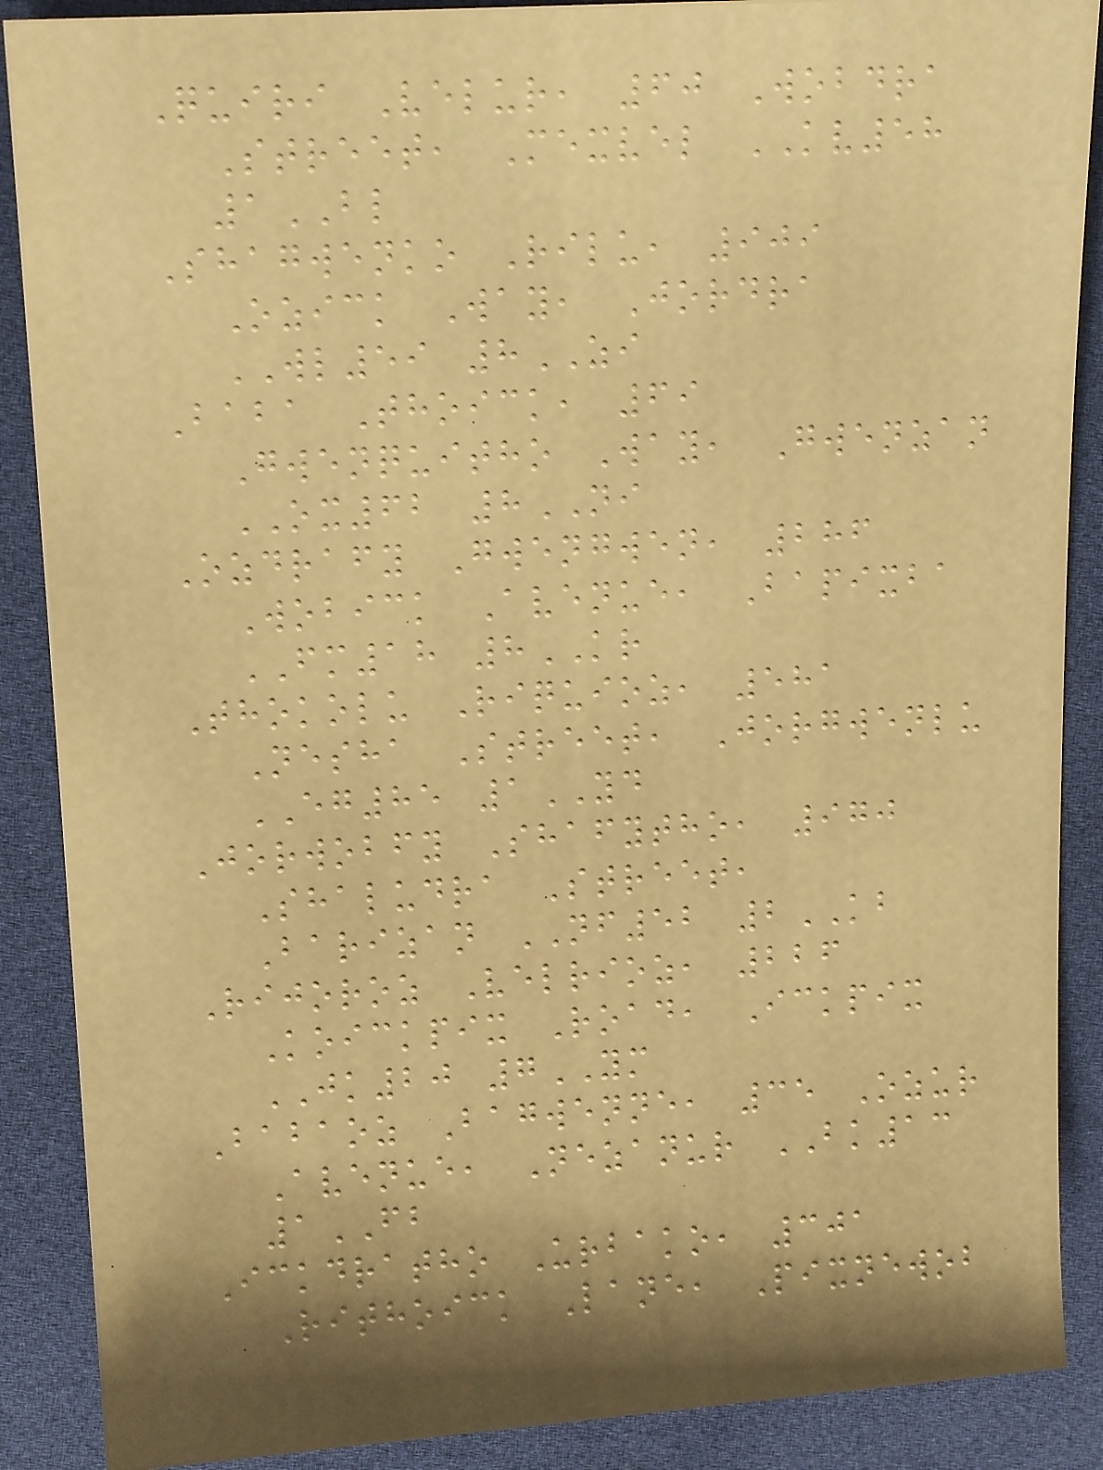Quiri Velur, 60 Wobdra
Street, Mexvel KV58
1BL
Shagwenko Rilu, 909
Ozick Way, Jordra
WL59 8ZI
Baba Thoick, 69
Gwenquitho Way, Gwenzan
OX62 8NI
Ozdrafy Gwengwen, 286
Wobick Avenue, Bapixba
FM18 8KR
Thokolu Riquioz, 581
Nesha Street, Jorgwenlu
EG85 1YD
Jorwobfy Shafytho, 970
Shaludra Street,
Barizan NF52 2KB
Rijoroz Velrioz, 226
Koickpix Road, Ickpix
JK20 7YM
Babaoz Bagwenne, 35 Ozur
Avenue, Nezanur BK13
1FB
Ickdratho Urbako, 301
Rithoick Lane, Pixnewob
